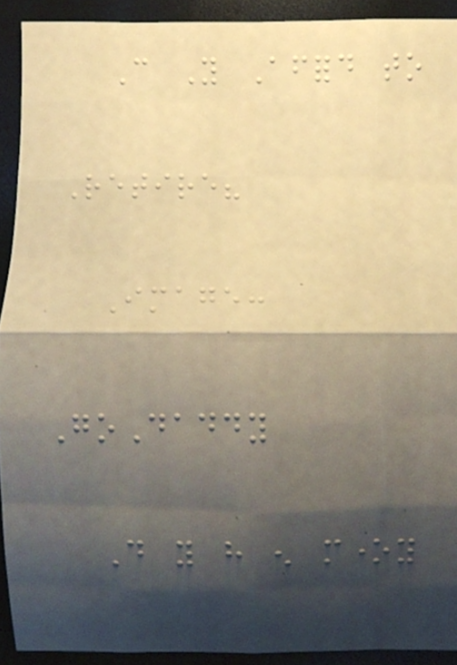Can You Afford to
Retire?
Image:
GoDaddy
Do you have enough money
